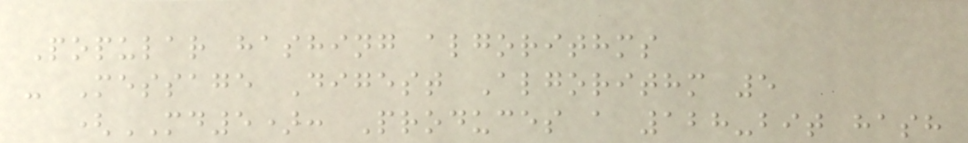Popular hashing algorithms
- Message Digest Algorithm 5
(MD5): Produces a 128-bit hash
